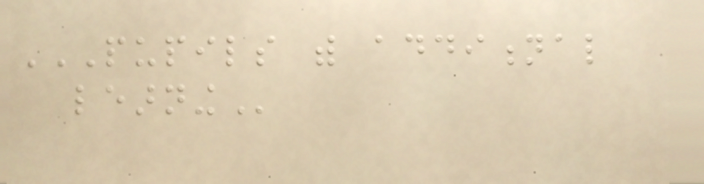PUPILS WITH ADDITIONAL
LEARNING
